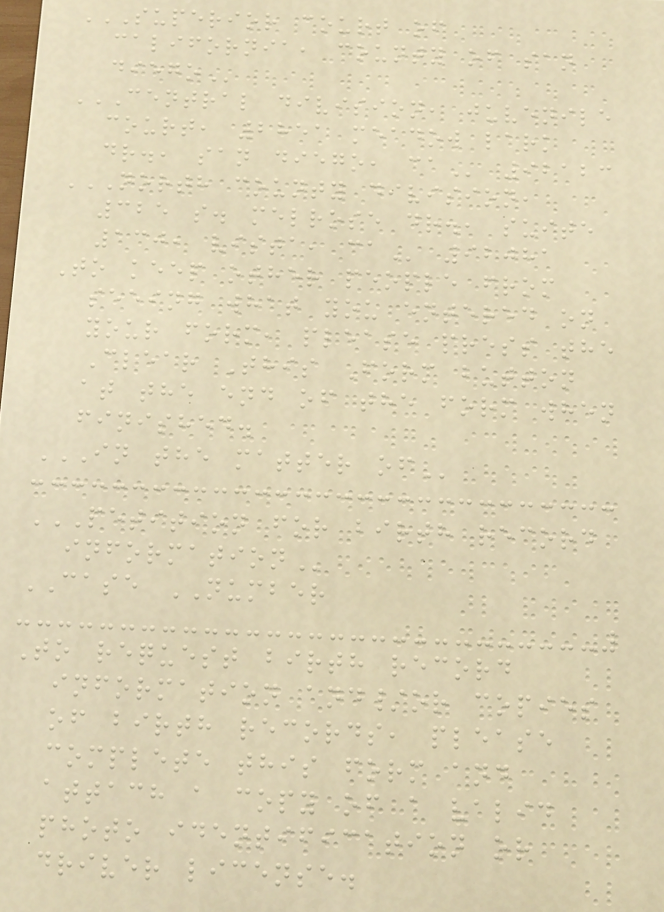SUPERIOR COURT OF
CALIFORNIA, COUNTY OF SAN
DIEGO
CENTRAL DIVISION, JUVENILE
COURT, 2851 MEADOW LARK
DR., SAN DIEGO, CA 92123
NORTH COUNTY DIVISION,
325 S. MELROSE DR., SUITE
130, VISTA, CA 92081
To keep other people from
seeing what you entered on
your form, please press the
Clear This Form button
at the end of the form when
finished.
IN THE MATTER OF
PETITION FOR BIRTH RECORD
INFORMATION
CASE NUMBER
To request birth record
information and/or copies
of birth records, please
complete this form and
attach a copy of a valid
photo identification or
driver license.
